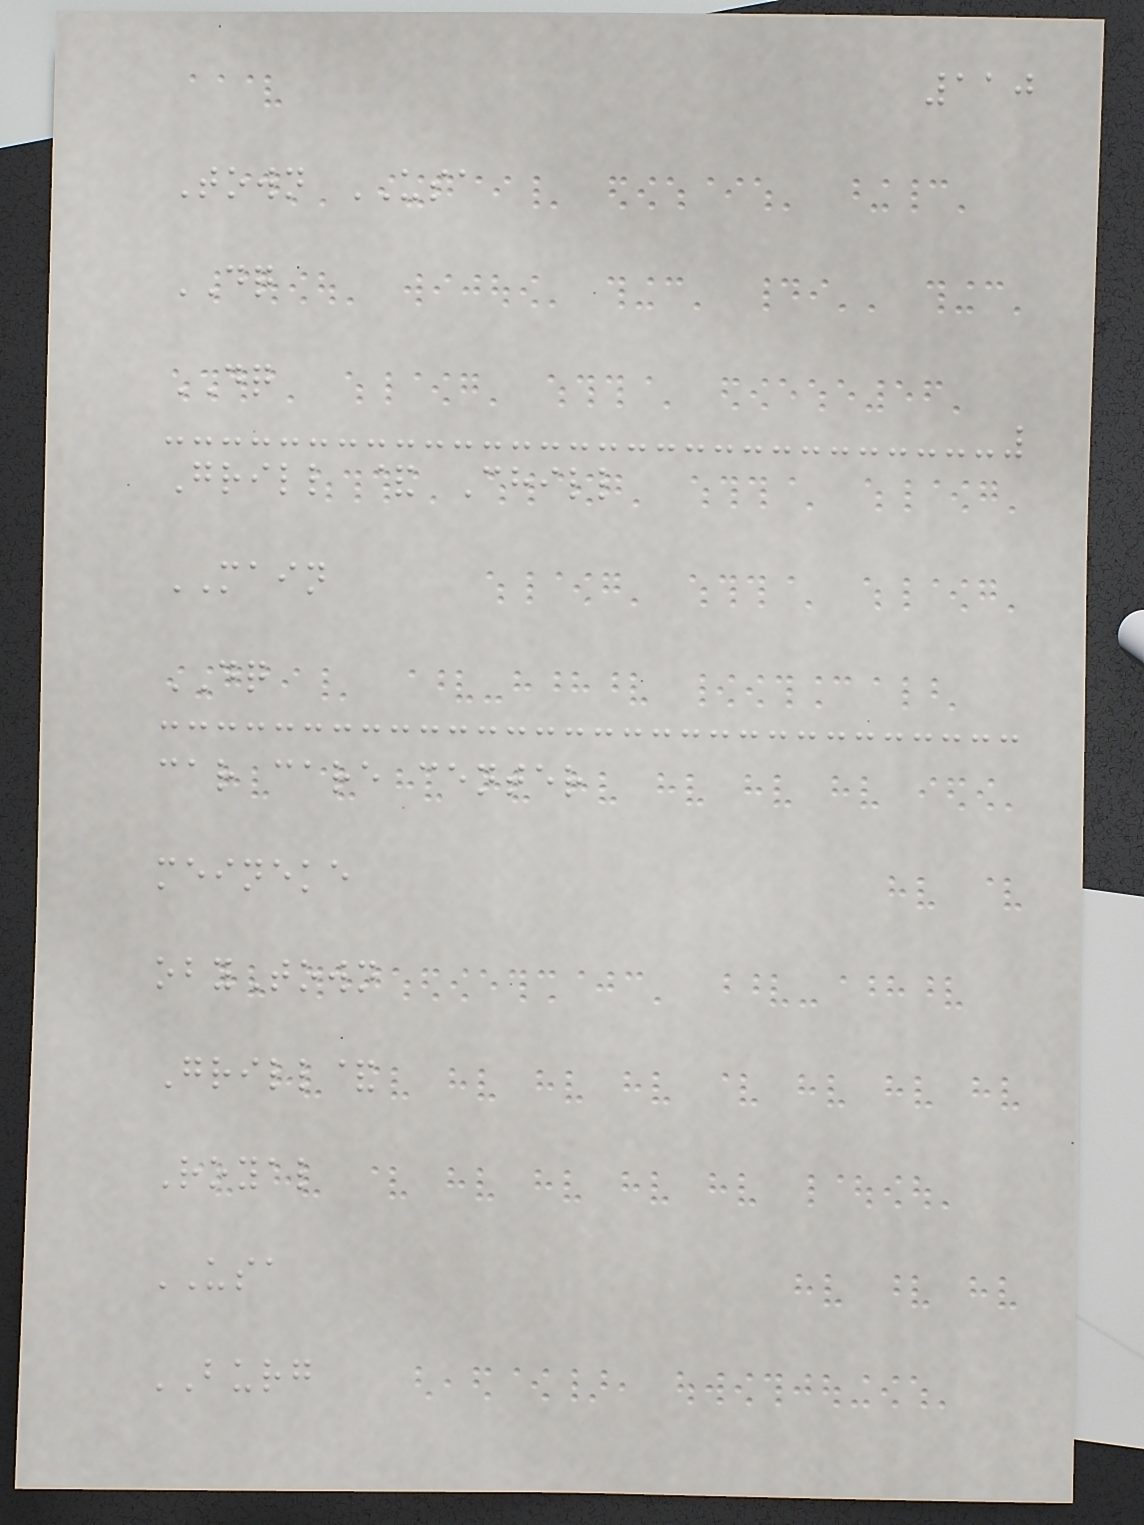110
Town USA
DQ
DQ
Grill & Chill
MAIN
DQ
car care center
meineke
obyTown
Grill&
Royal
USA
BURG
